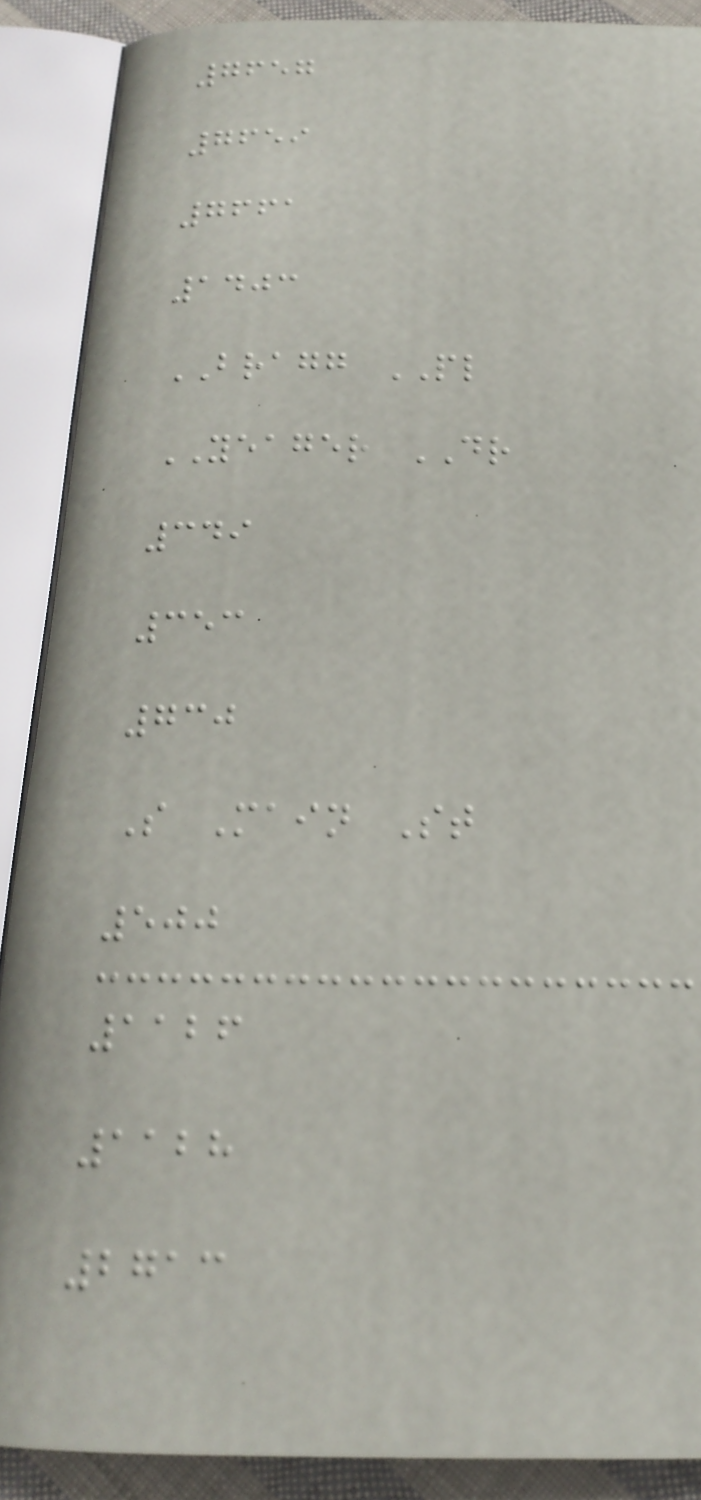7657
7659
7661
1403
BRAGG PL
YEAGER DR
349
353
730
S Main St
500
1126
1128
2713
